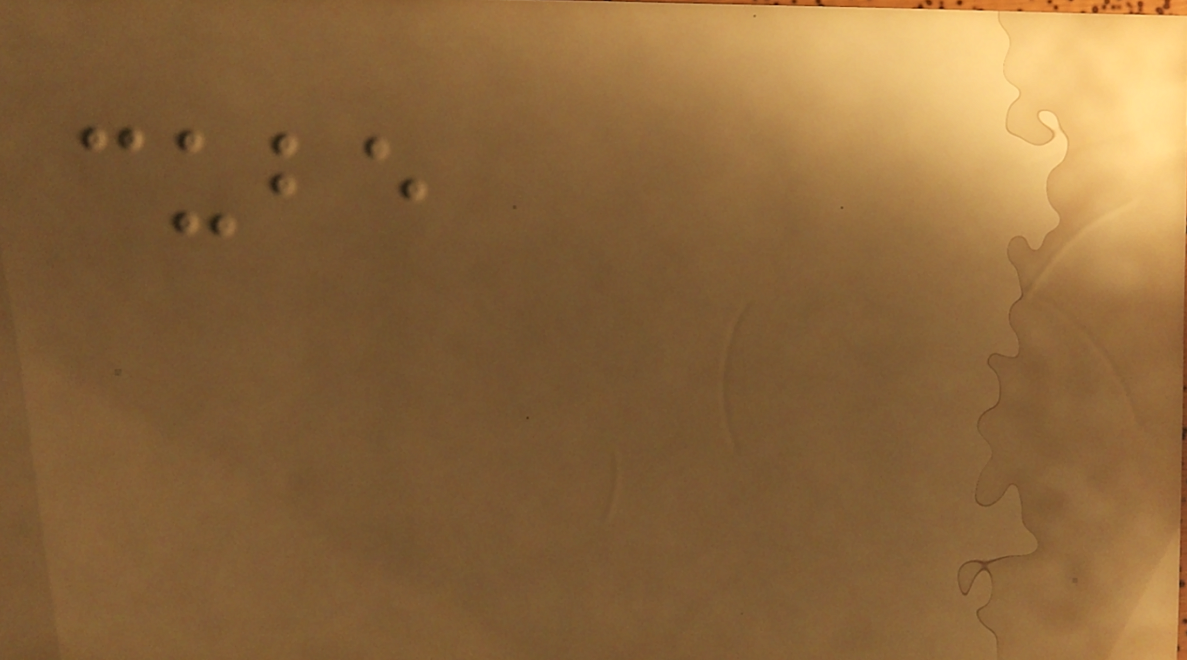cube
